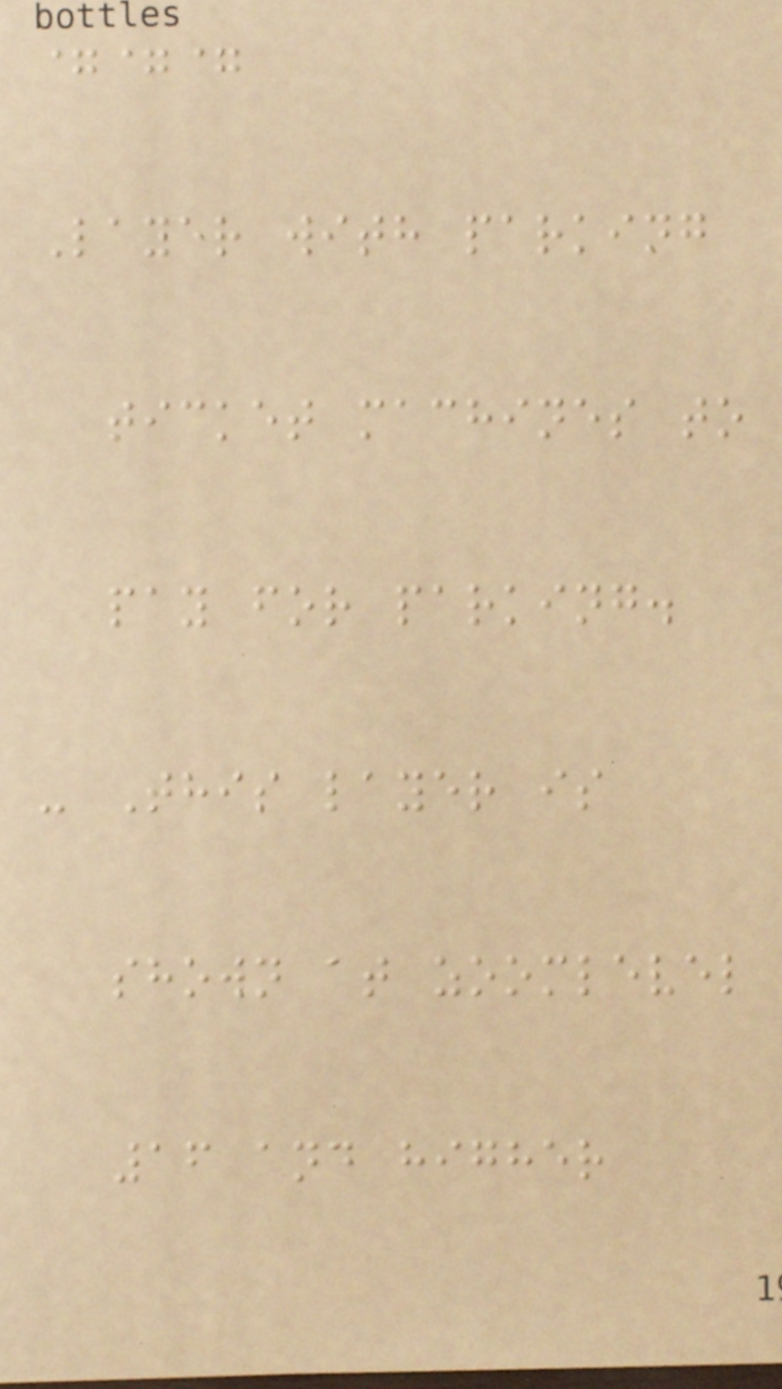===
Layer with parking
ticket machines to
pay for parking.
- This layer is
shown at zoomlevel
16 and higher
